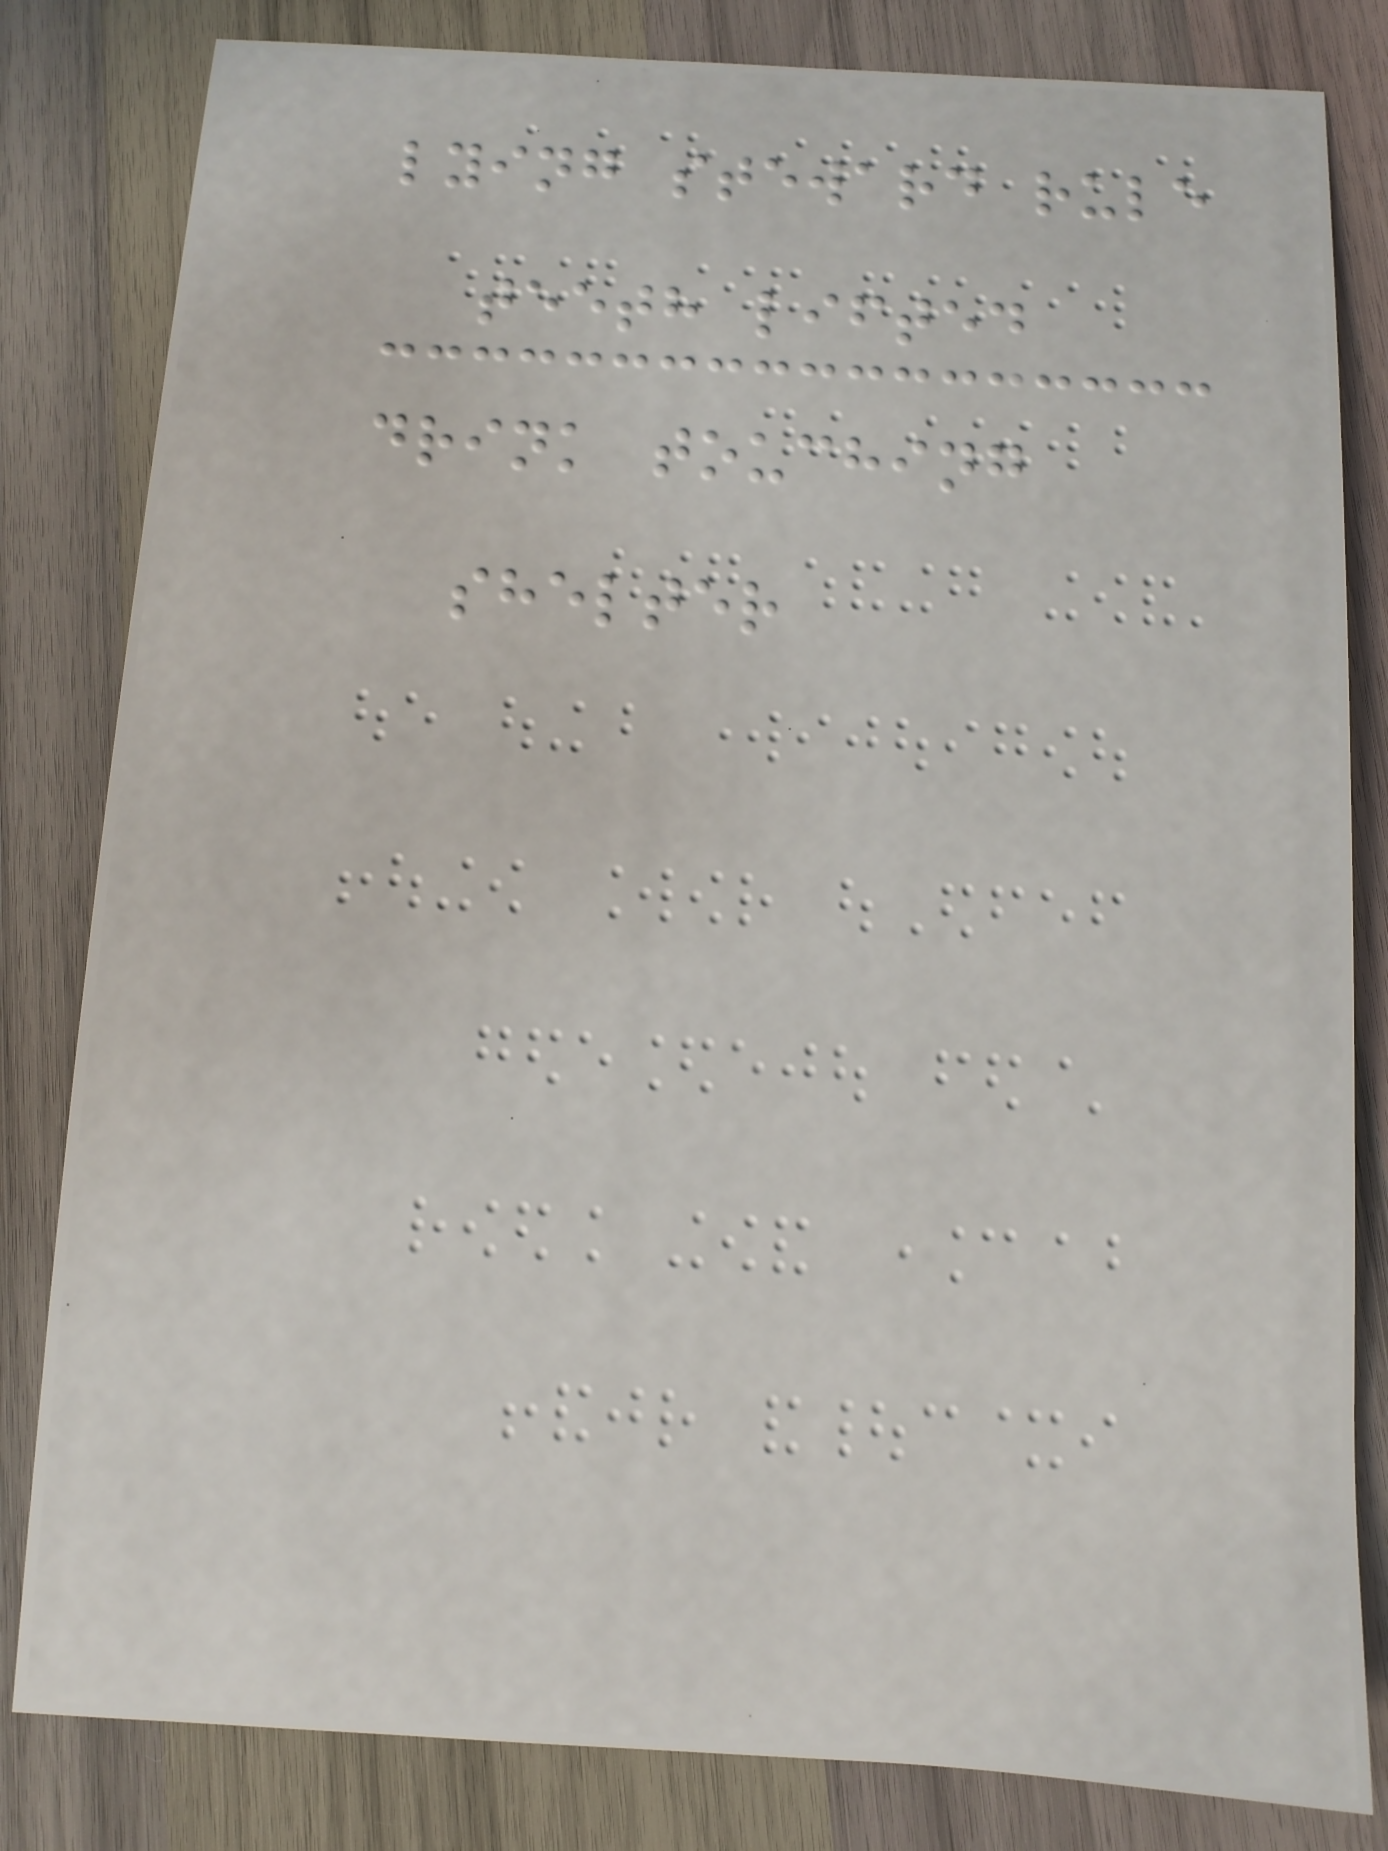lying steward rule
teeth lifted
drink touching
shelter
